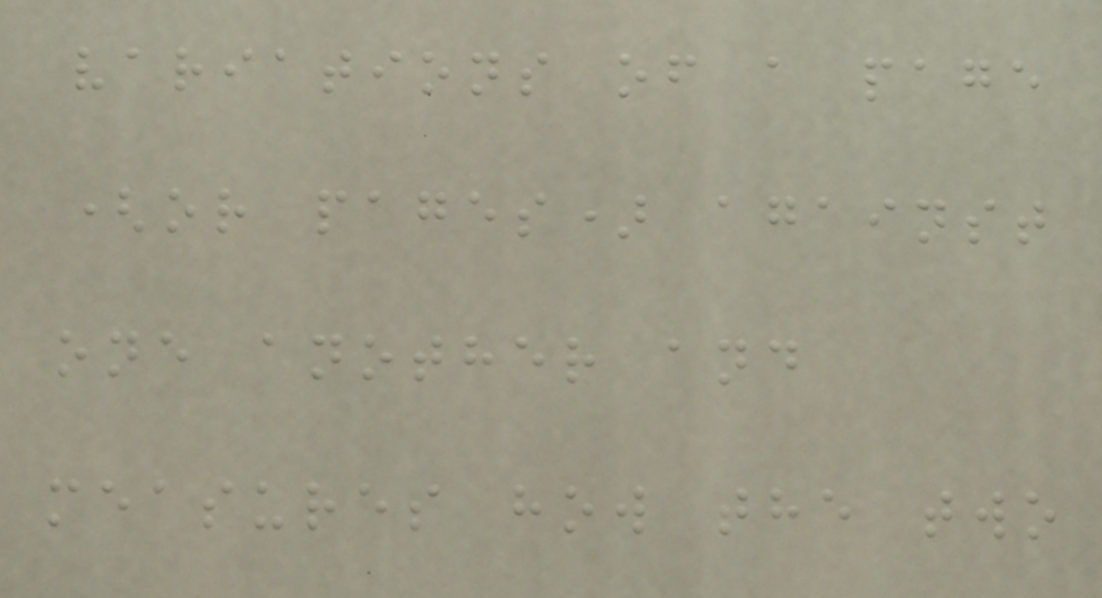variations of a page
(or pages) against
one another and
measures how the two
